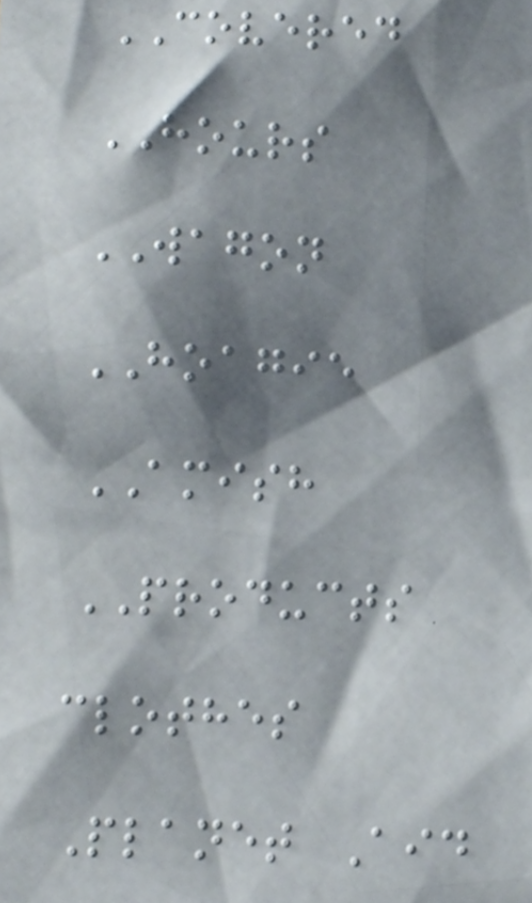COVERED
HOURS
WAGON
HOAGIE
AMISH
PRODUCTS
clothes
Planet Aid
